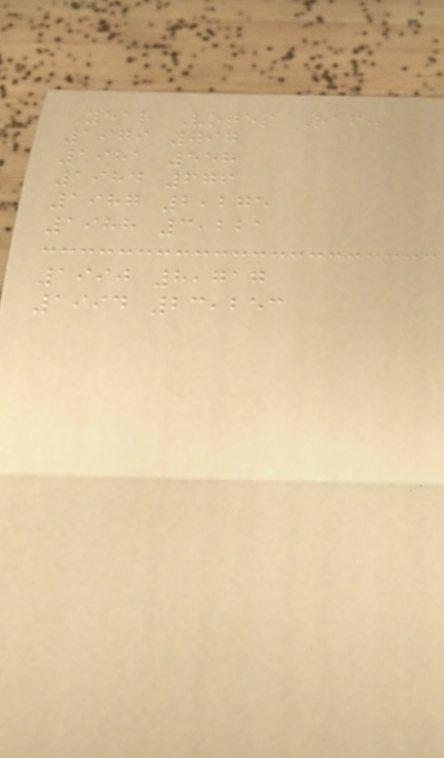Year Votes Ref.
1979 797
1981 558
1984 676
1987 2,275
1988 3,221
1990 8,717
1994 23,253
